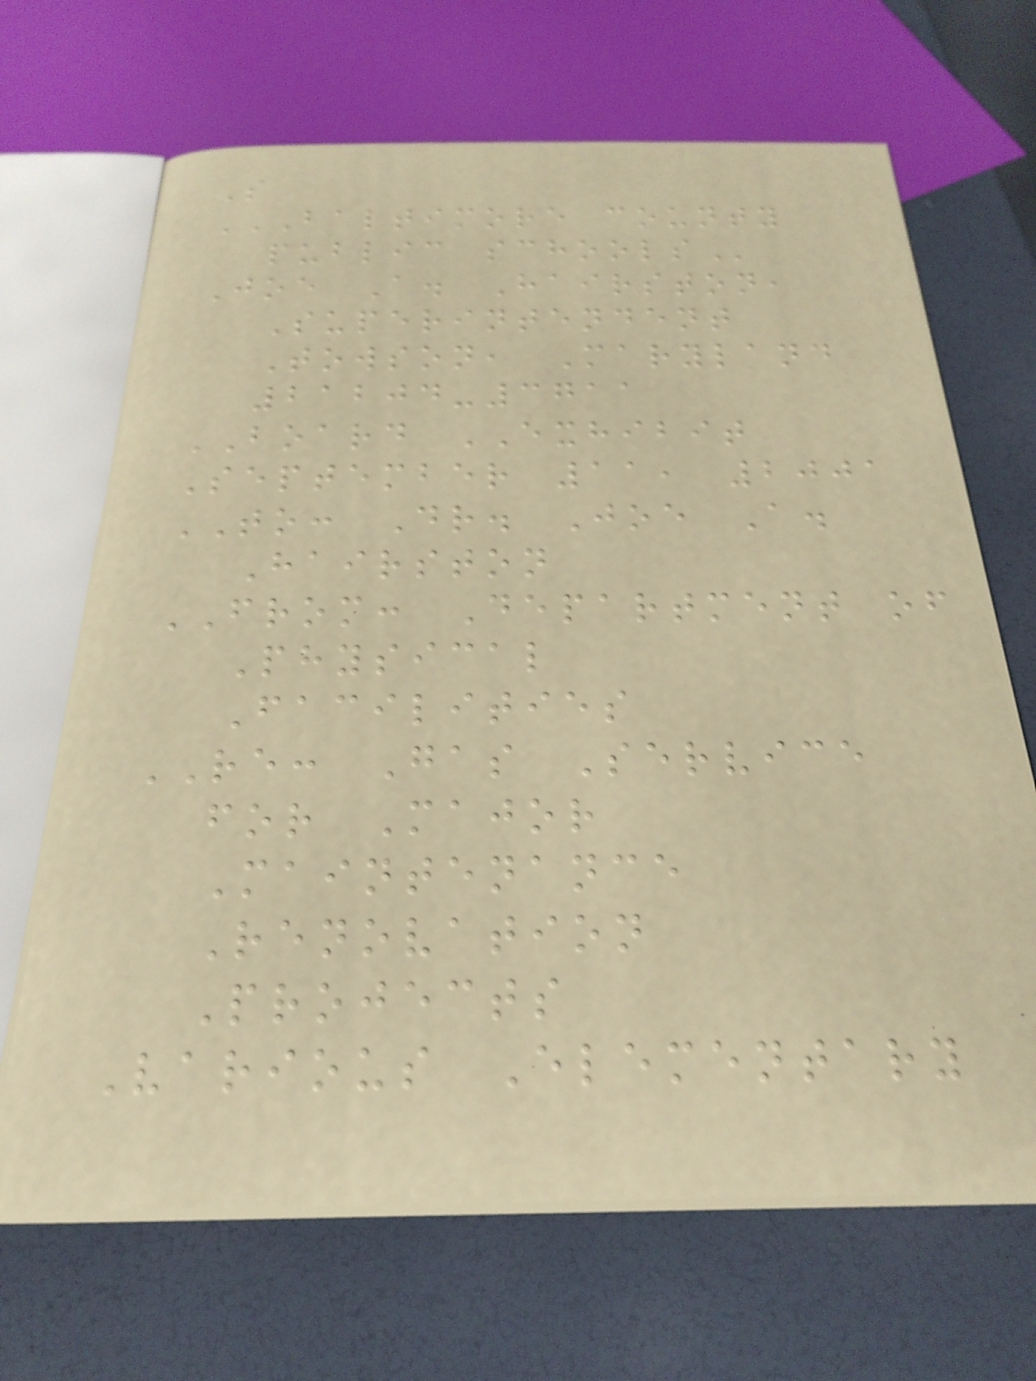S
BALTIMORE COUNTY
PUBLIC SCHOOLS
Joe A. Hairston,
Superintendent
Towson, Maryland
21204-3711
BOARD EXHIBIT
September 11, 2001
TO: Dr. Joe A.
Hairston
FROM: Department of
Physical
Facilities
RE: Gas Service
for Major
Maintenance
Renovation
Projects
Various Elementary
